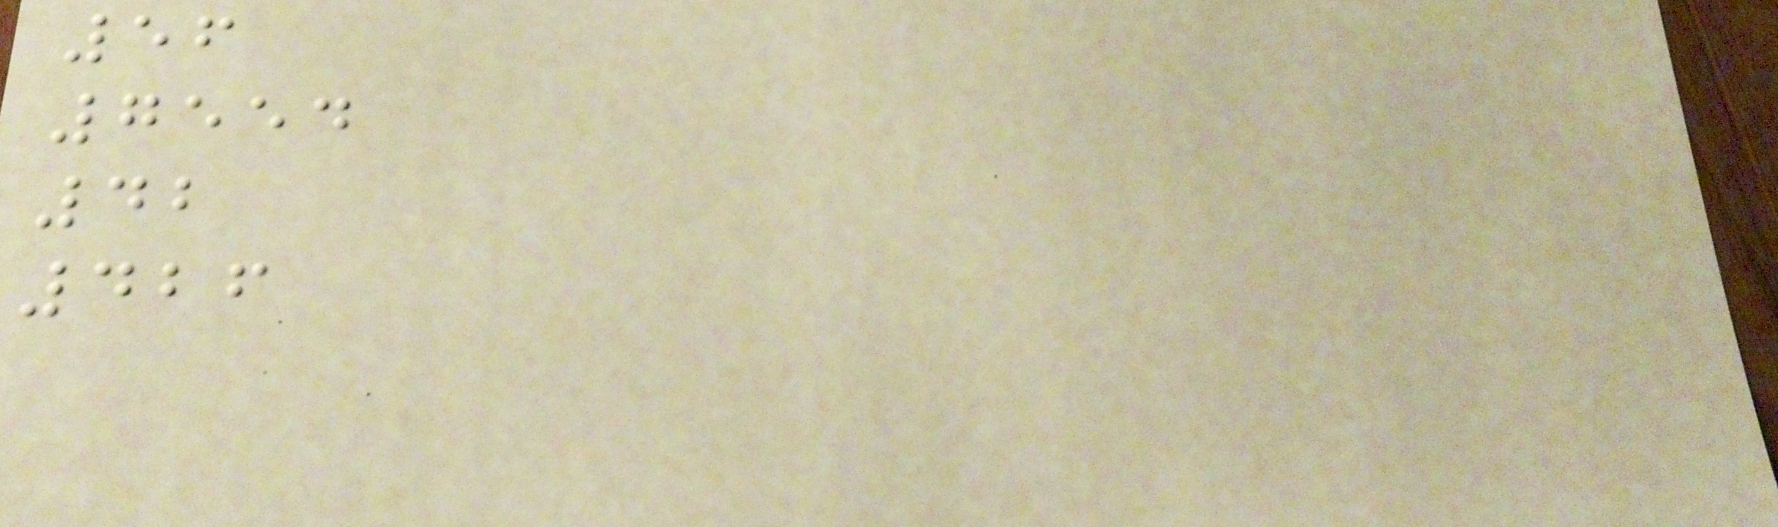56
7554
42
426
